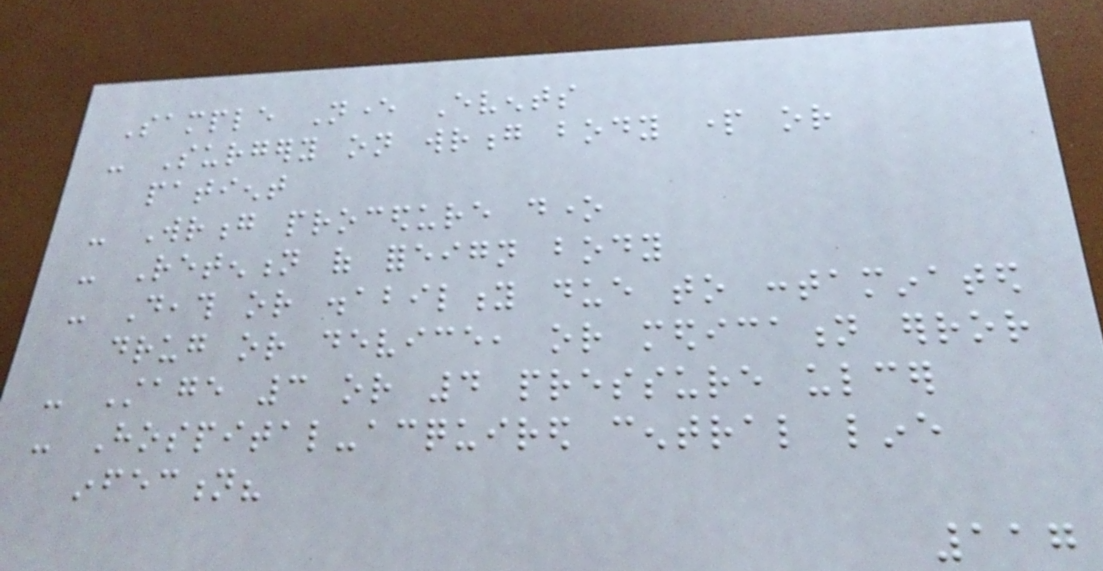Sample Never Events
- Surgery on wrong body part or
patient
- Wrong procedure done
- Retention of foreign body
- Death or disability due to contaminated
drug or device, or medication error
- Stage 3 or 4 pressure ulcer
- Hospital-acquired central line
infection?
117
